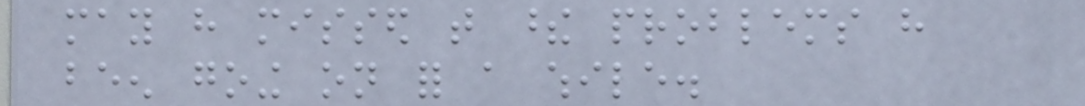may have missed that these problems have
been going on for a while.
